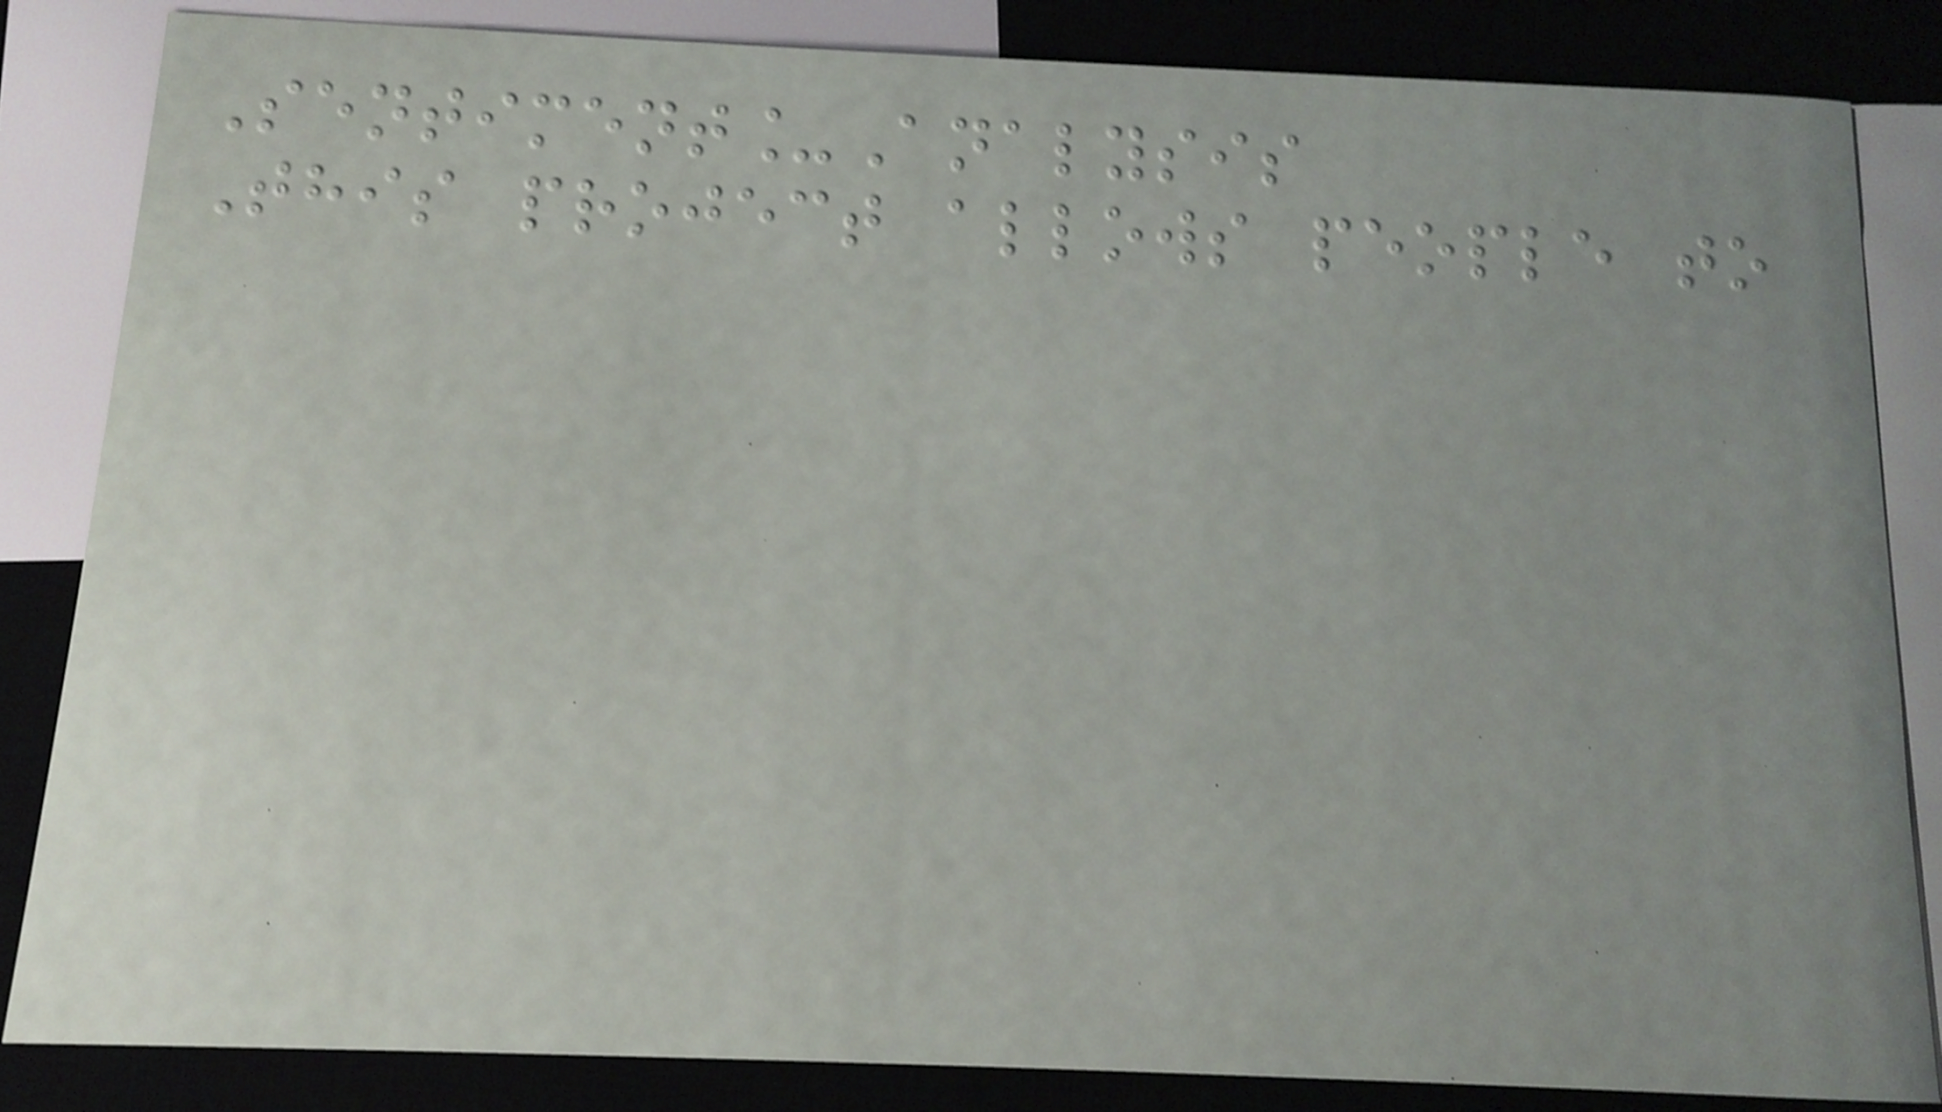Sentiment_Analysis
This project allows people to
